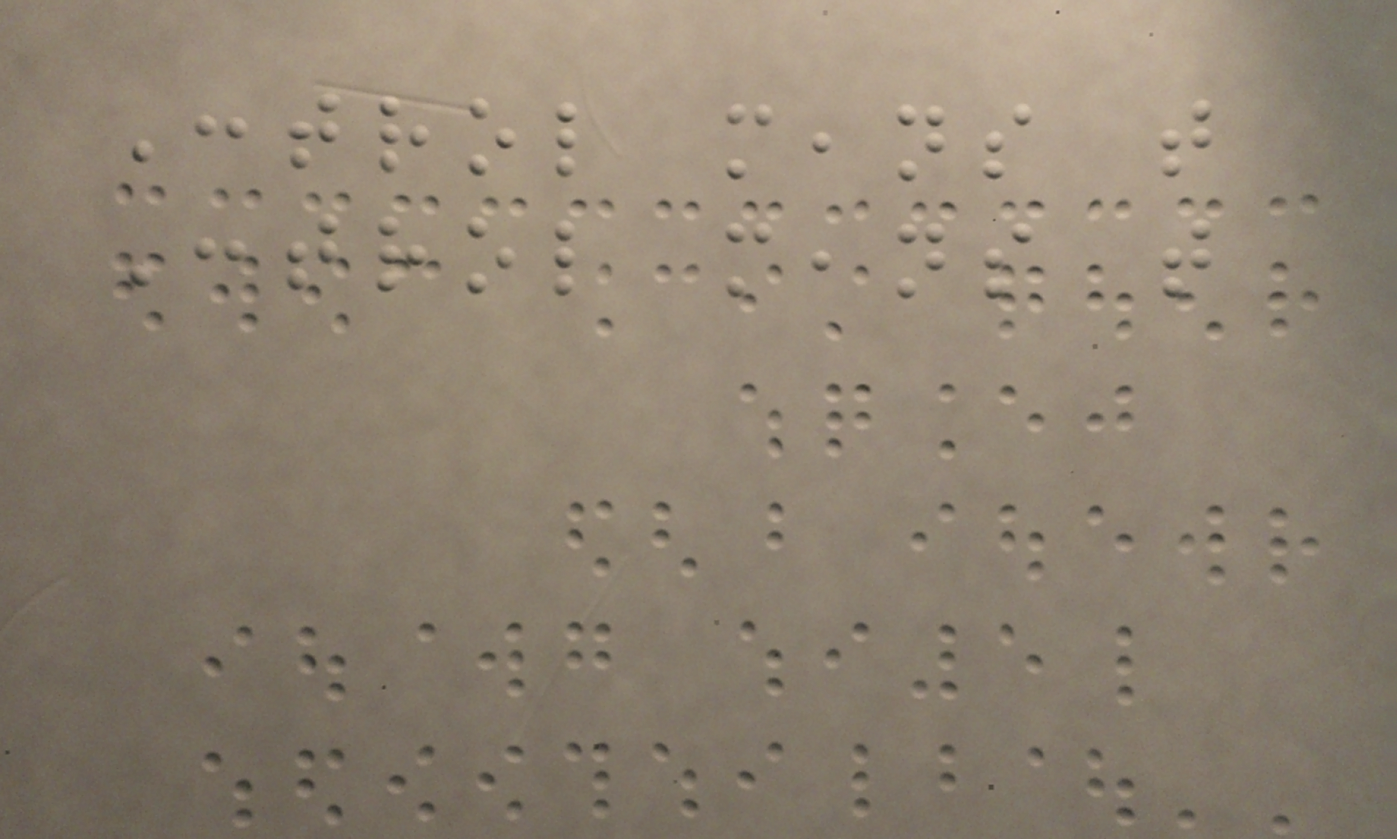Control means that
Control means that
